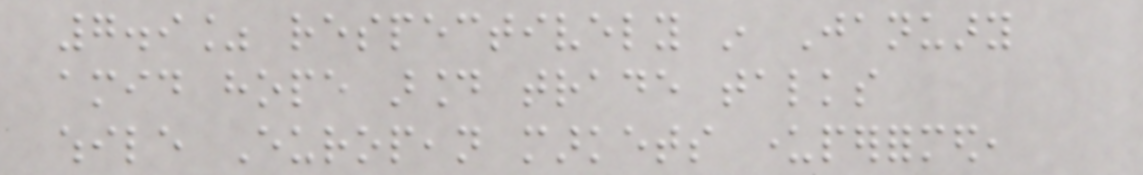7.9% respectively in January
amid hope around trade talks
while European markets underperformed,
